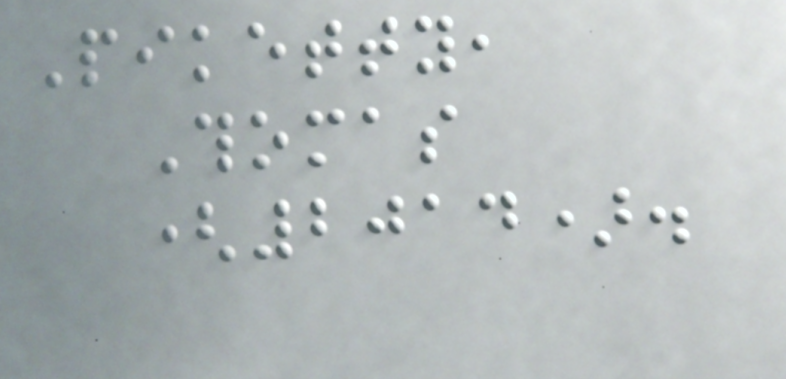Piketty,
Thomas
(2014).
